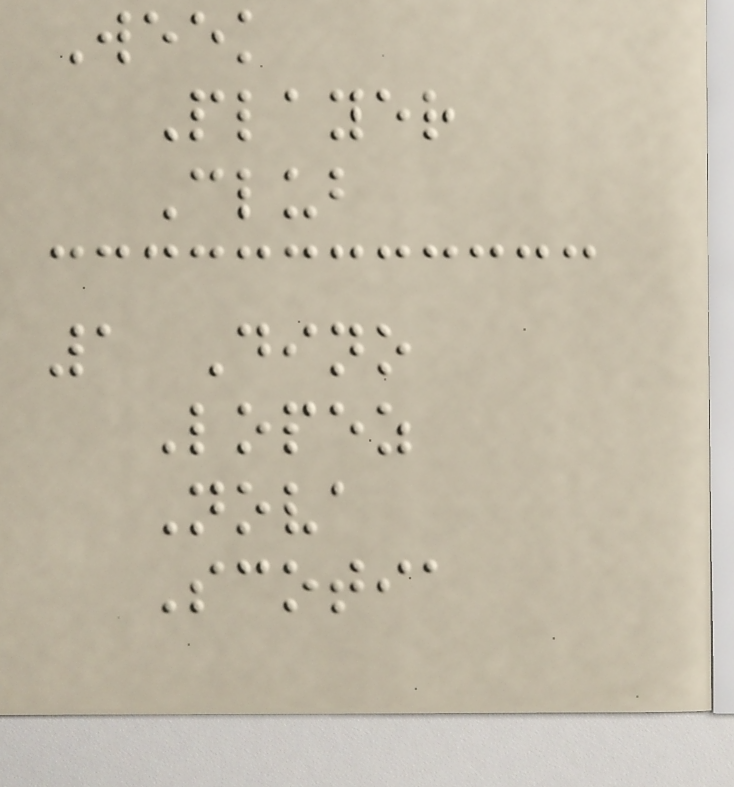Week
Player
Club
1 Dino
Lopez
Nova
Scotia
